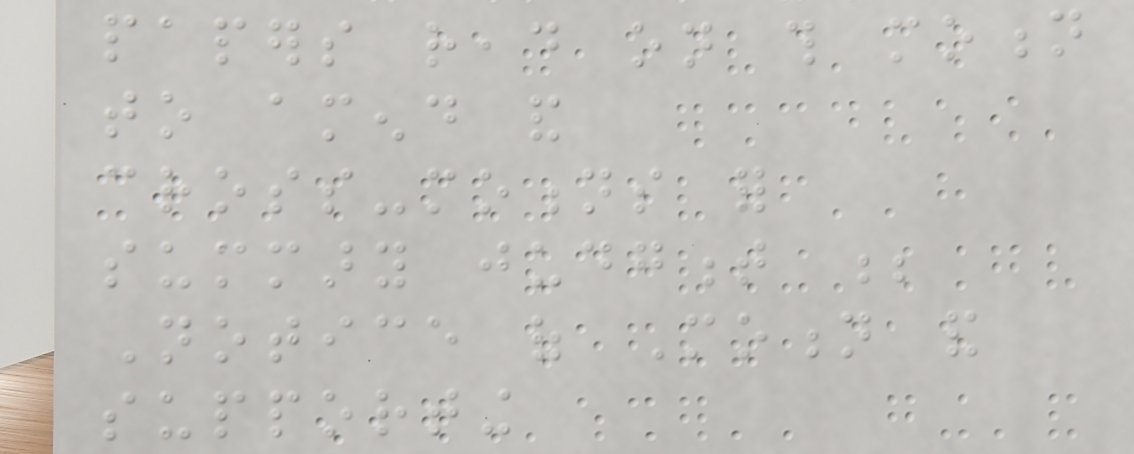papers read on this motion
to amend and
cross-motions for
summary judgment ;
Notice of Motion and
supporting
